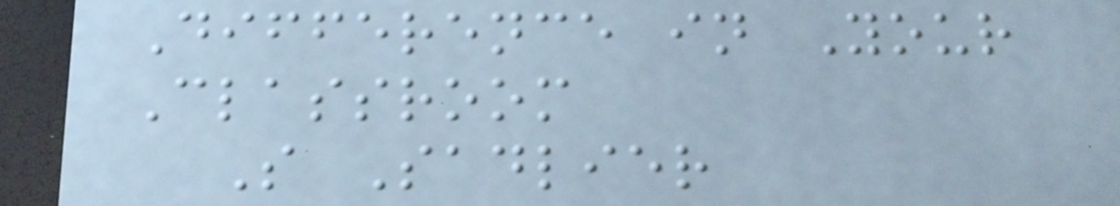Difference in Your
Classroom
S Sadlier
